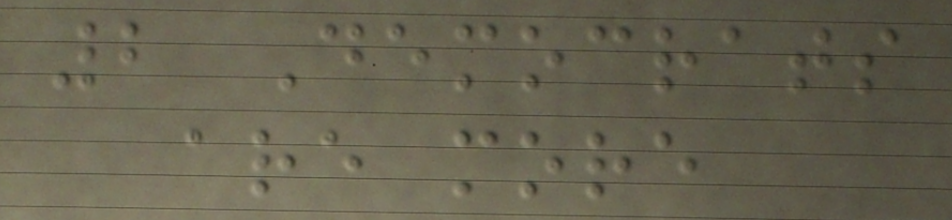2 Democrats
are more
